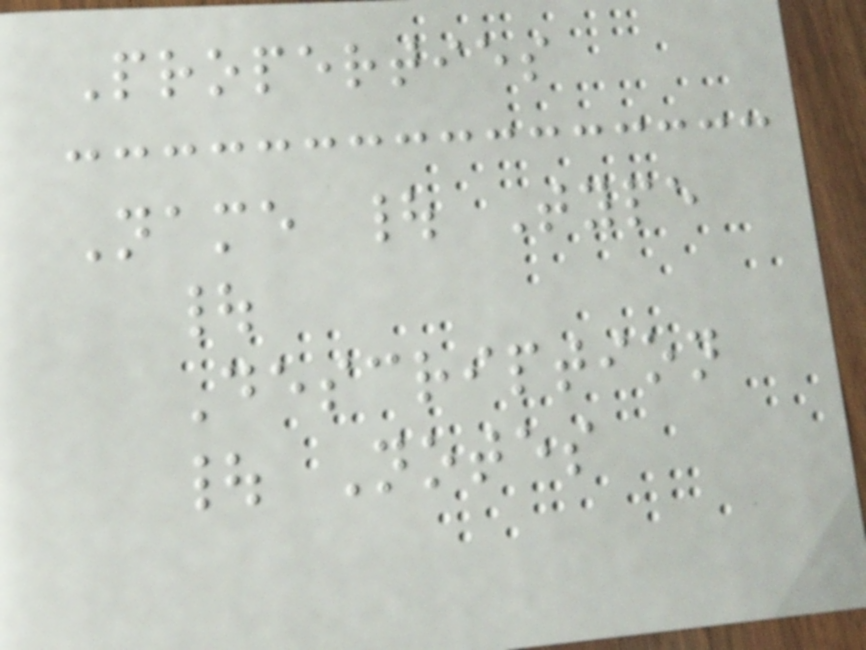Properties
Name | Type
|
Description
| Notes
